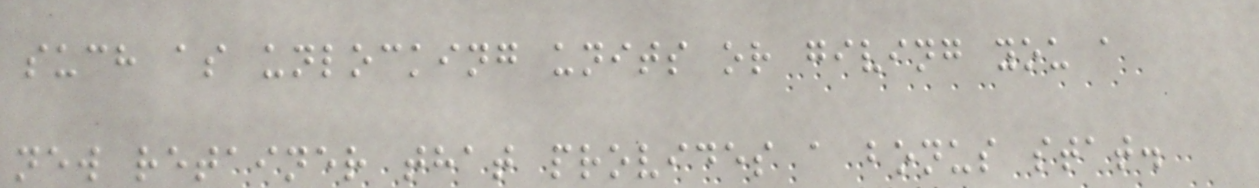such as unlocking units or giving you a
new retainer that provides a bonus stat.
